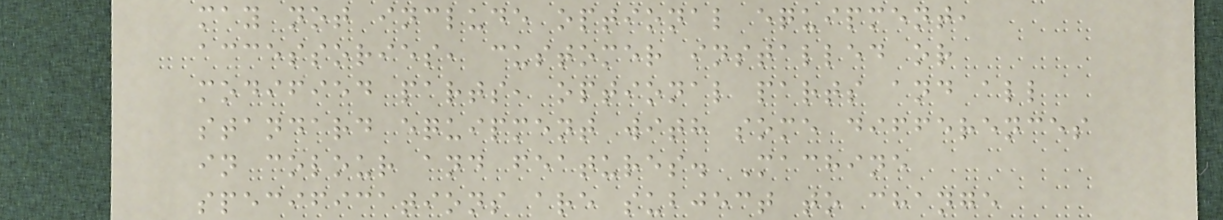may not include optional equipment,
accessories, customer installed or
modified parts, optional parts and all
standard equipment with some differences
in colour and features. Machine
specifications are subject to change
